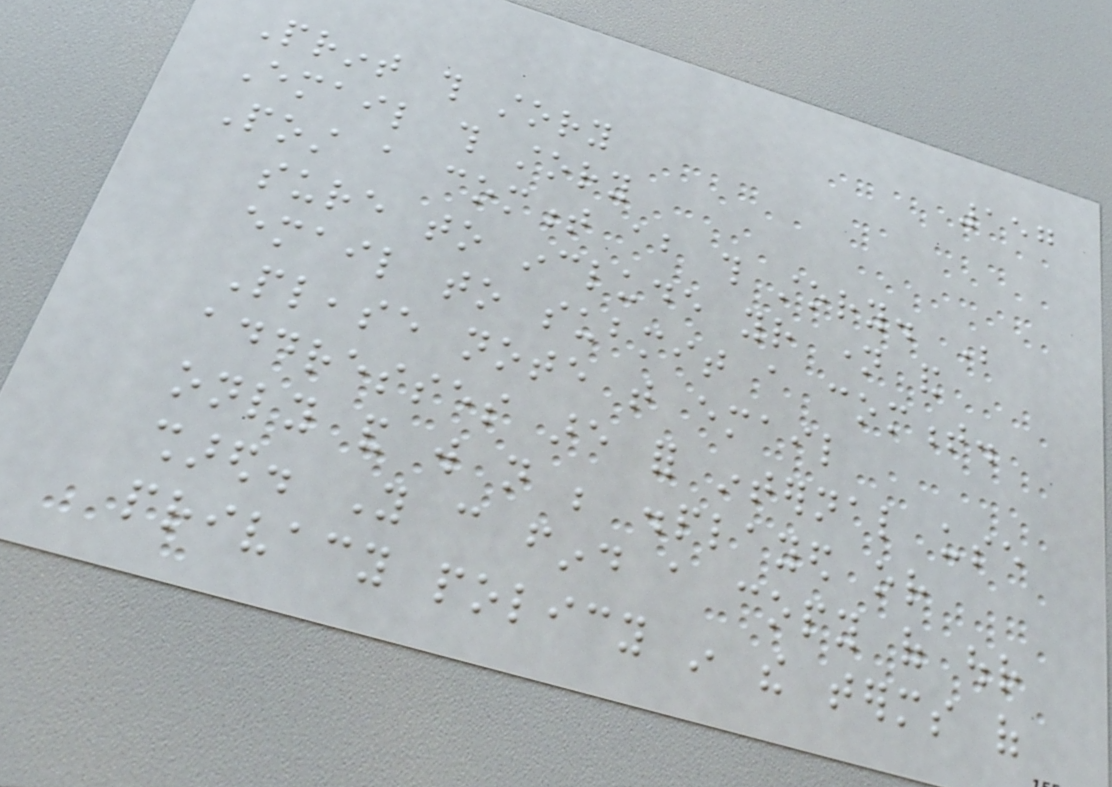157
Print this story
Email this story
Post a comment about this story. Be
sure to include your name and
email to submit a comment.
Please note that email
addresses are for internal use
only and will not be displayed or
shared. You can find a copy of our
privacy policy in the terms of
